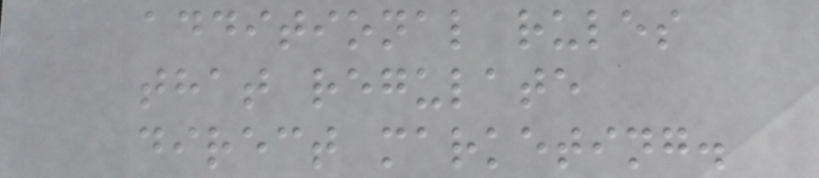additional rules
that regulate
direct marketing.
